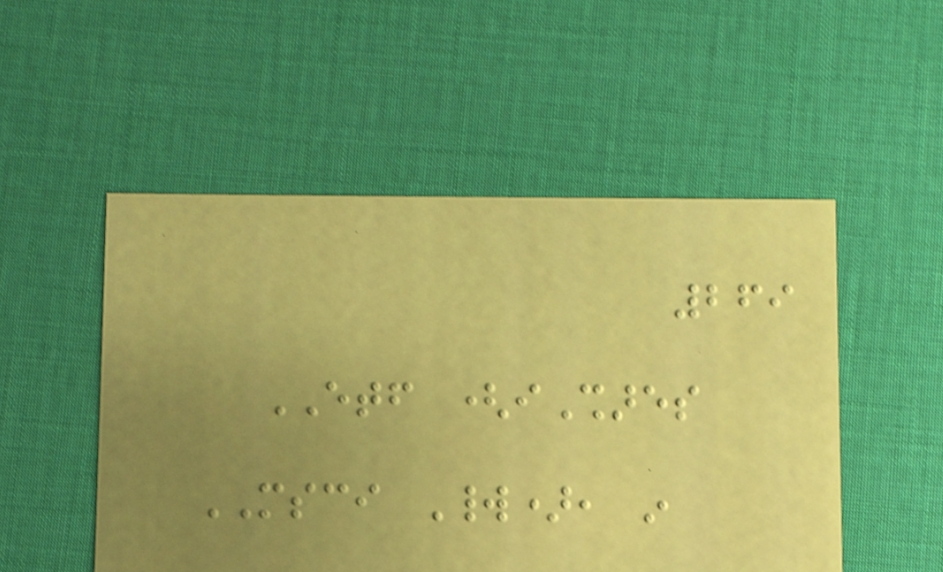269
ETF (iShares
MSCI World), in
